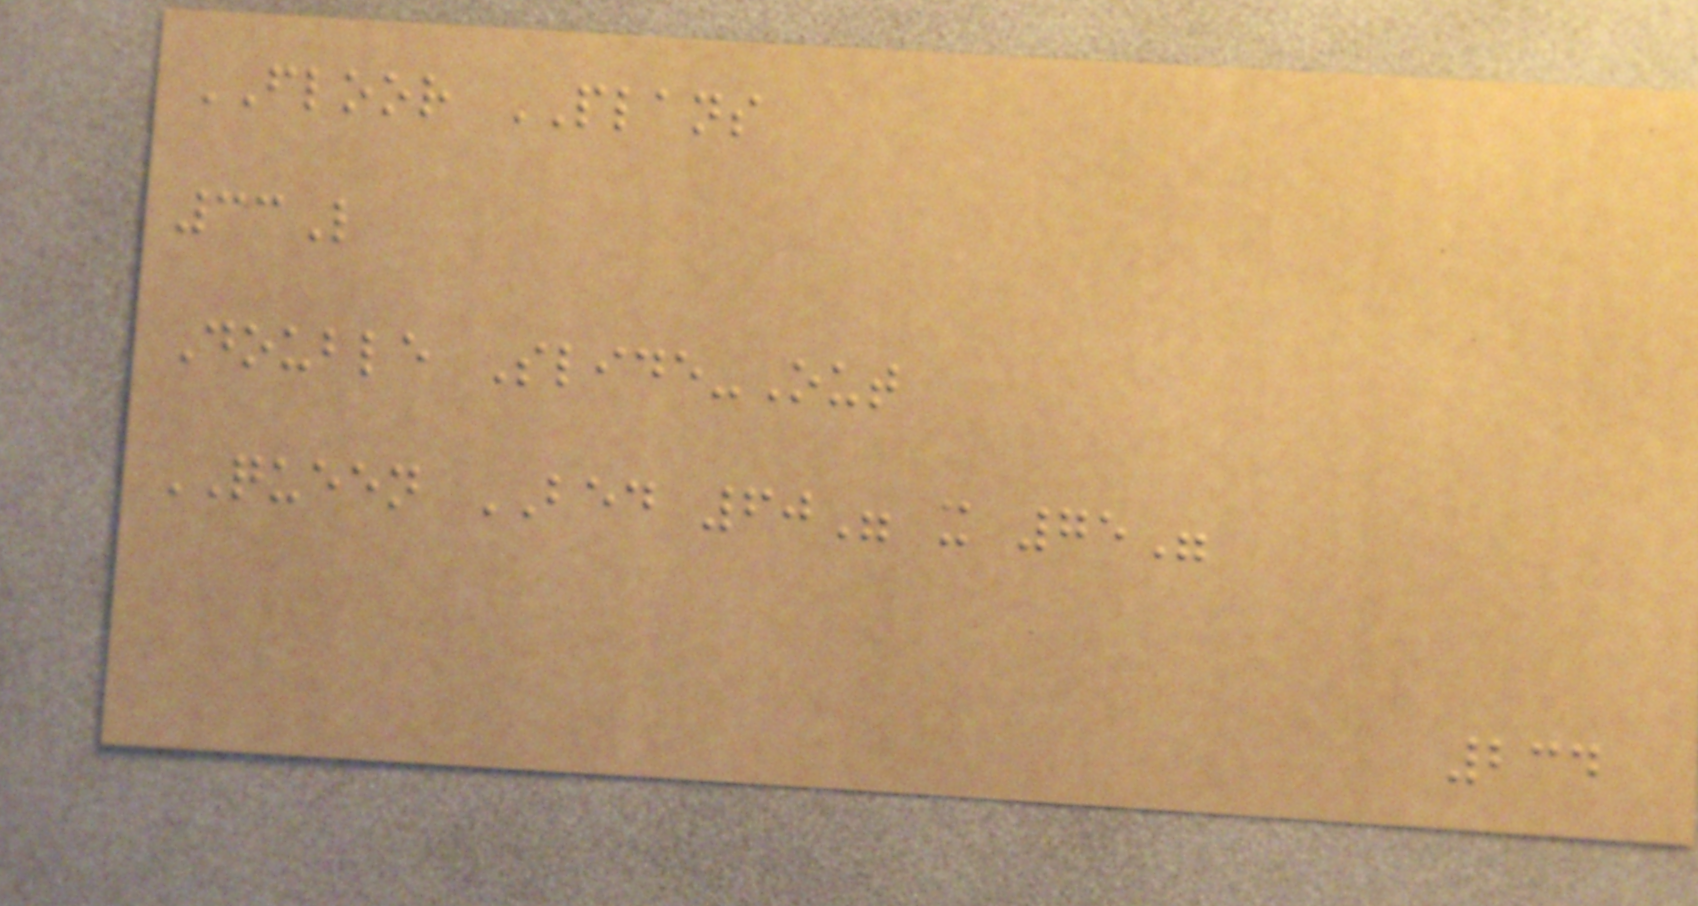FLOOR PLANS
33L
Double Slide-Out
QUEEN BED 60" x 75"
234
